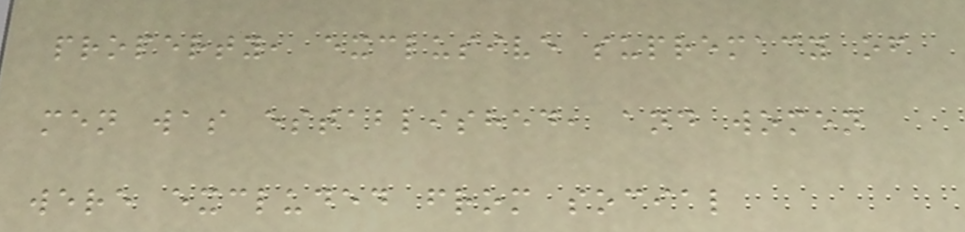property, exclusive supremacy of
men was established, and women
were excluded from social
